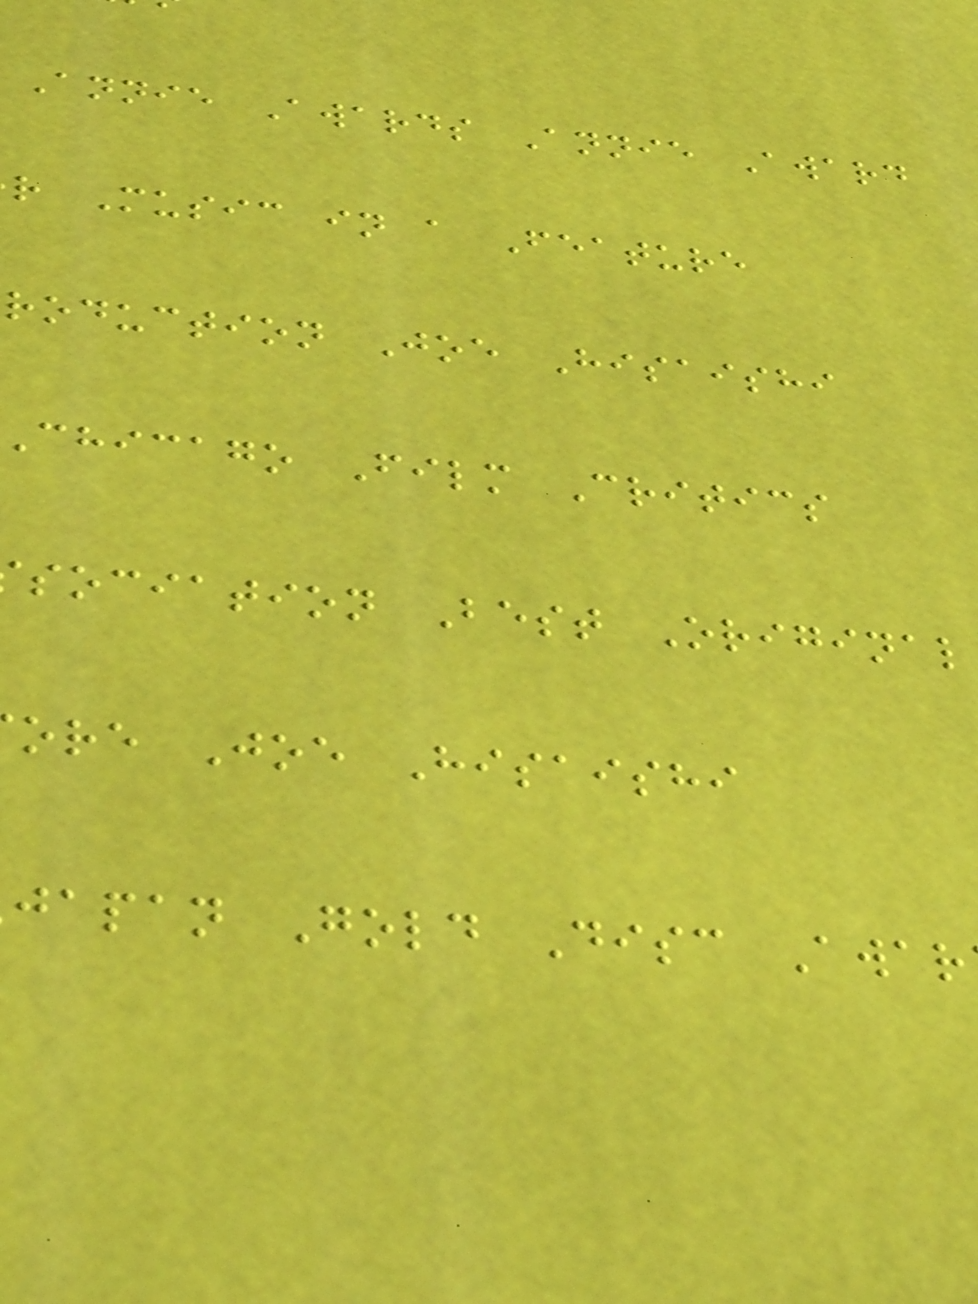Annie Awards Annie Award
r Music in a Feature
roduction Joe Hisaishi
chicago Film Critics
sociation Best Original
ore Joe Hisaishi
japan Gold Disc Awar
